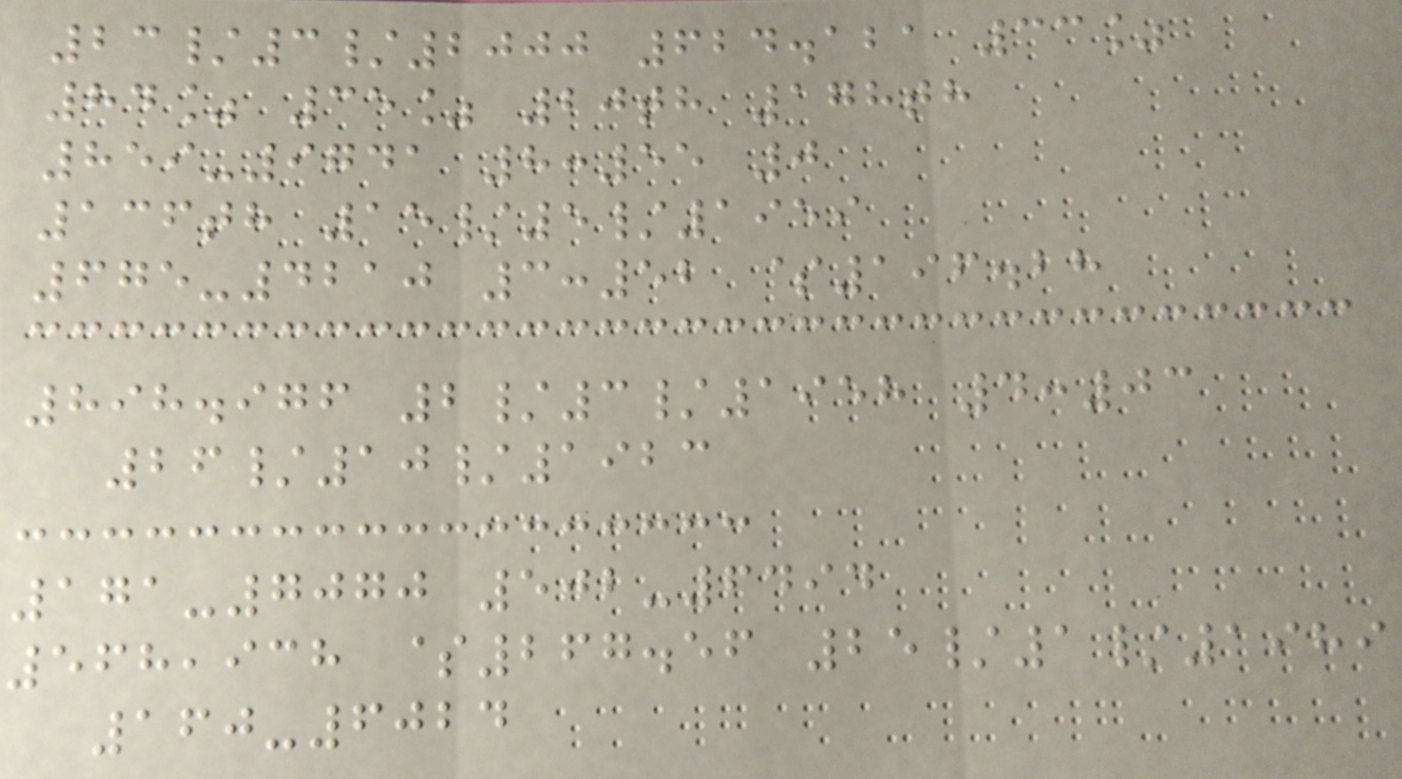23/3/2000 624.121 33%
84% 35% 20th 178th
859-9741 8:55 0
136th 15/5/1959
675-4210 3:52 $196.28
898.976 2/3/1958 4:03
26/10/1923
171-7070 502-6494
568,938 $267.56 25/1/1989
160-6024
